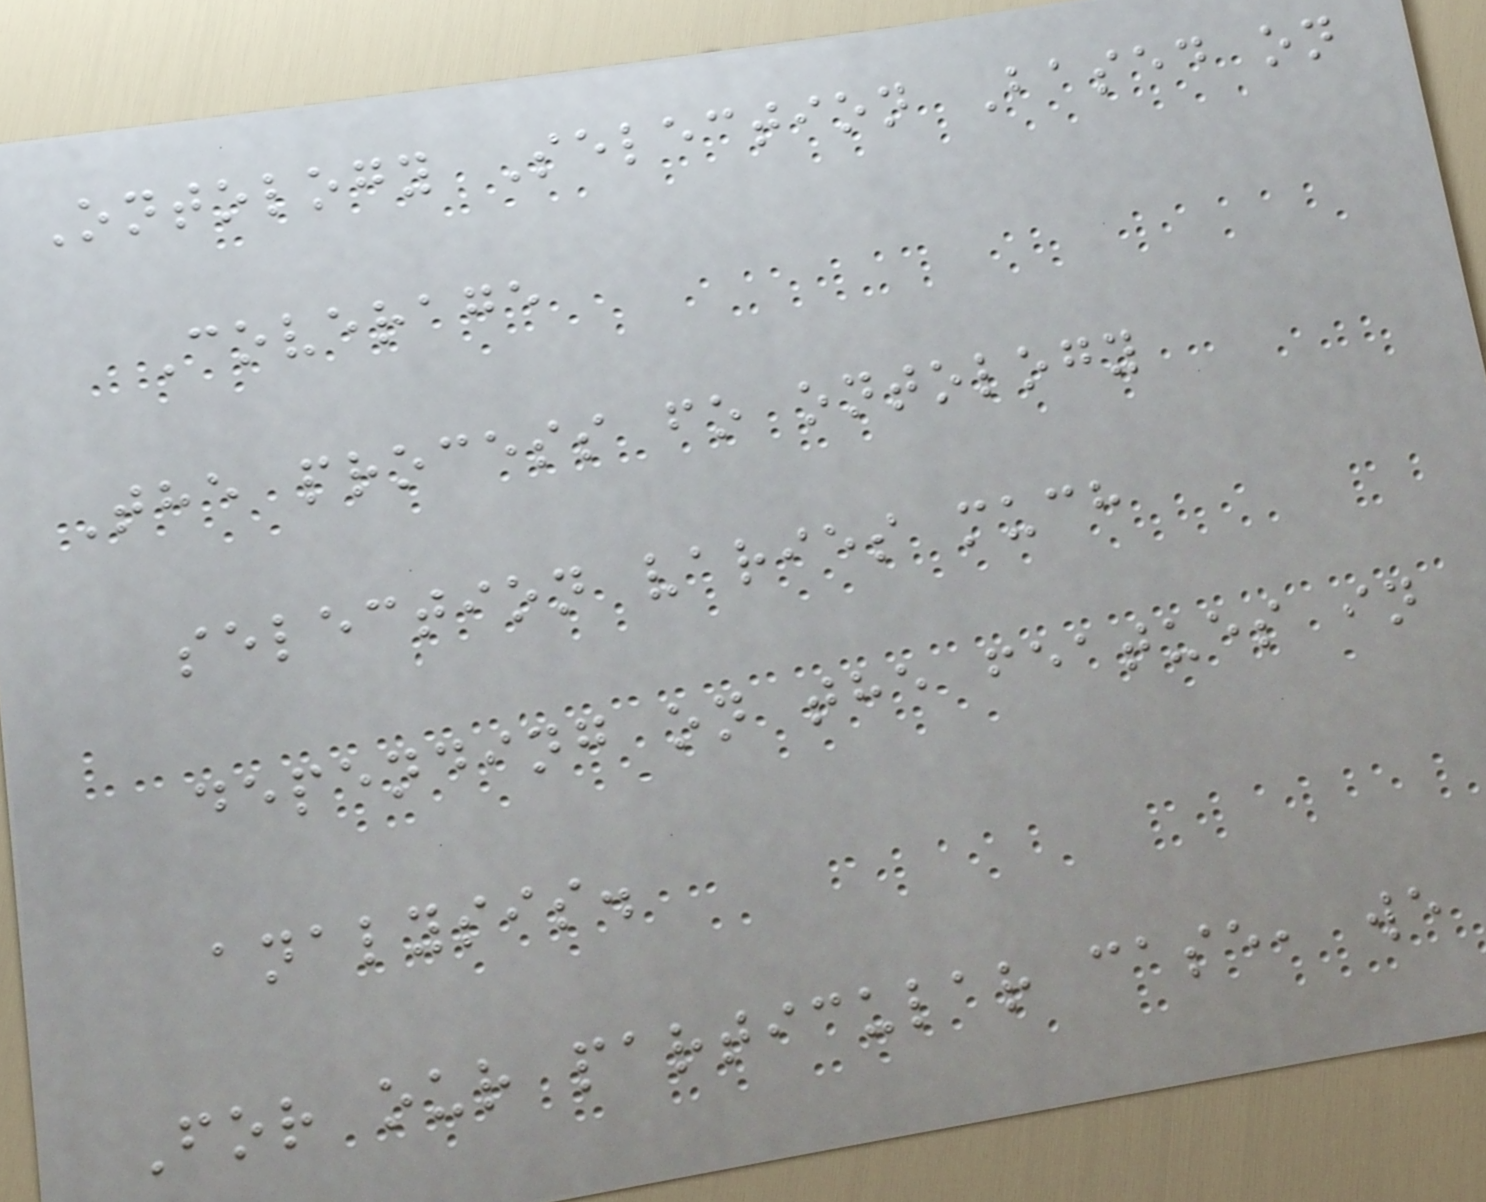Ontology Selection Based on
Coverage
The process fo ontology
selection varies much
depending on the featues in
analysis.
For our particular case, we
